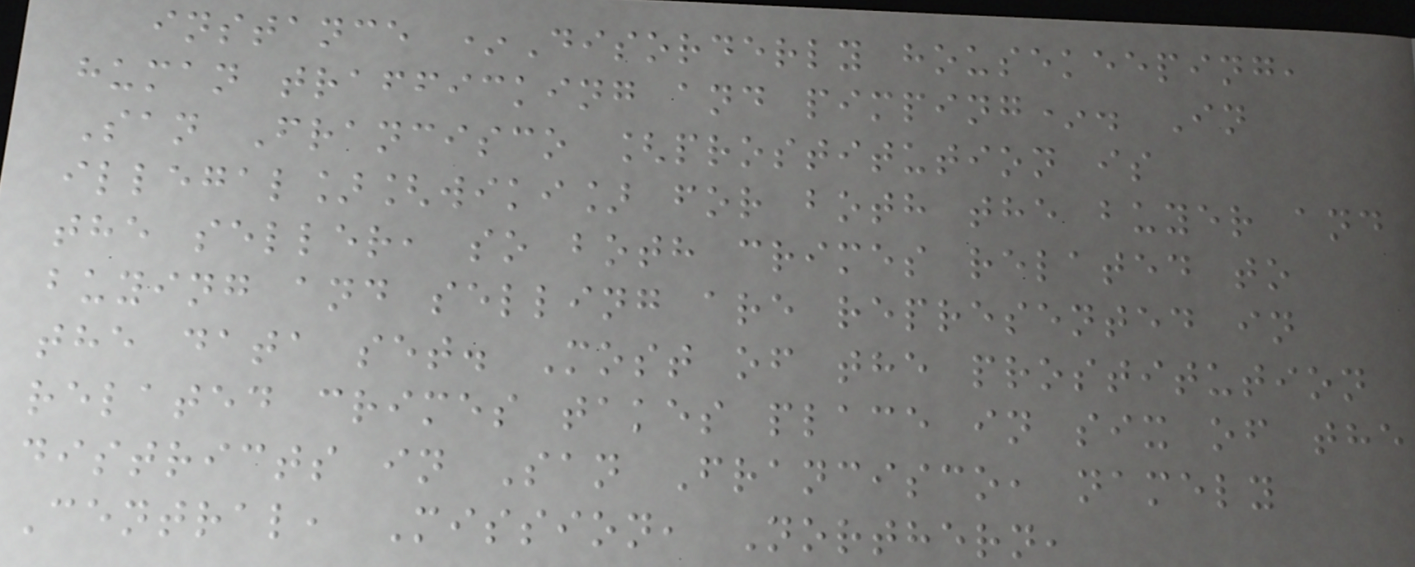instance *Disorderly housekeeping,
human trafficking and pimping*. In
San Francisco [prostitution is
illegal][wiki] for both the buyer and
the seller, so both crimes related to
buying and selling are represented in
the data set. Most of the prostitution
related crimes takes place in six of the
districts in San Francisco, namely
Central, Mission, Northern,
